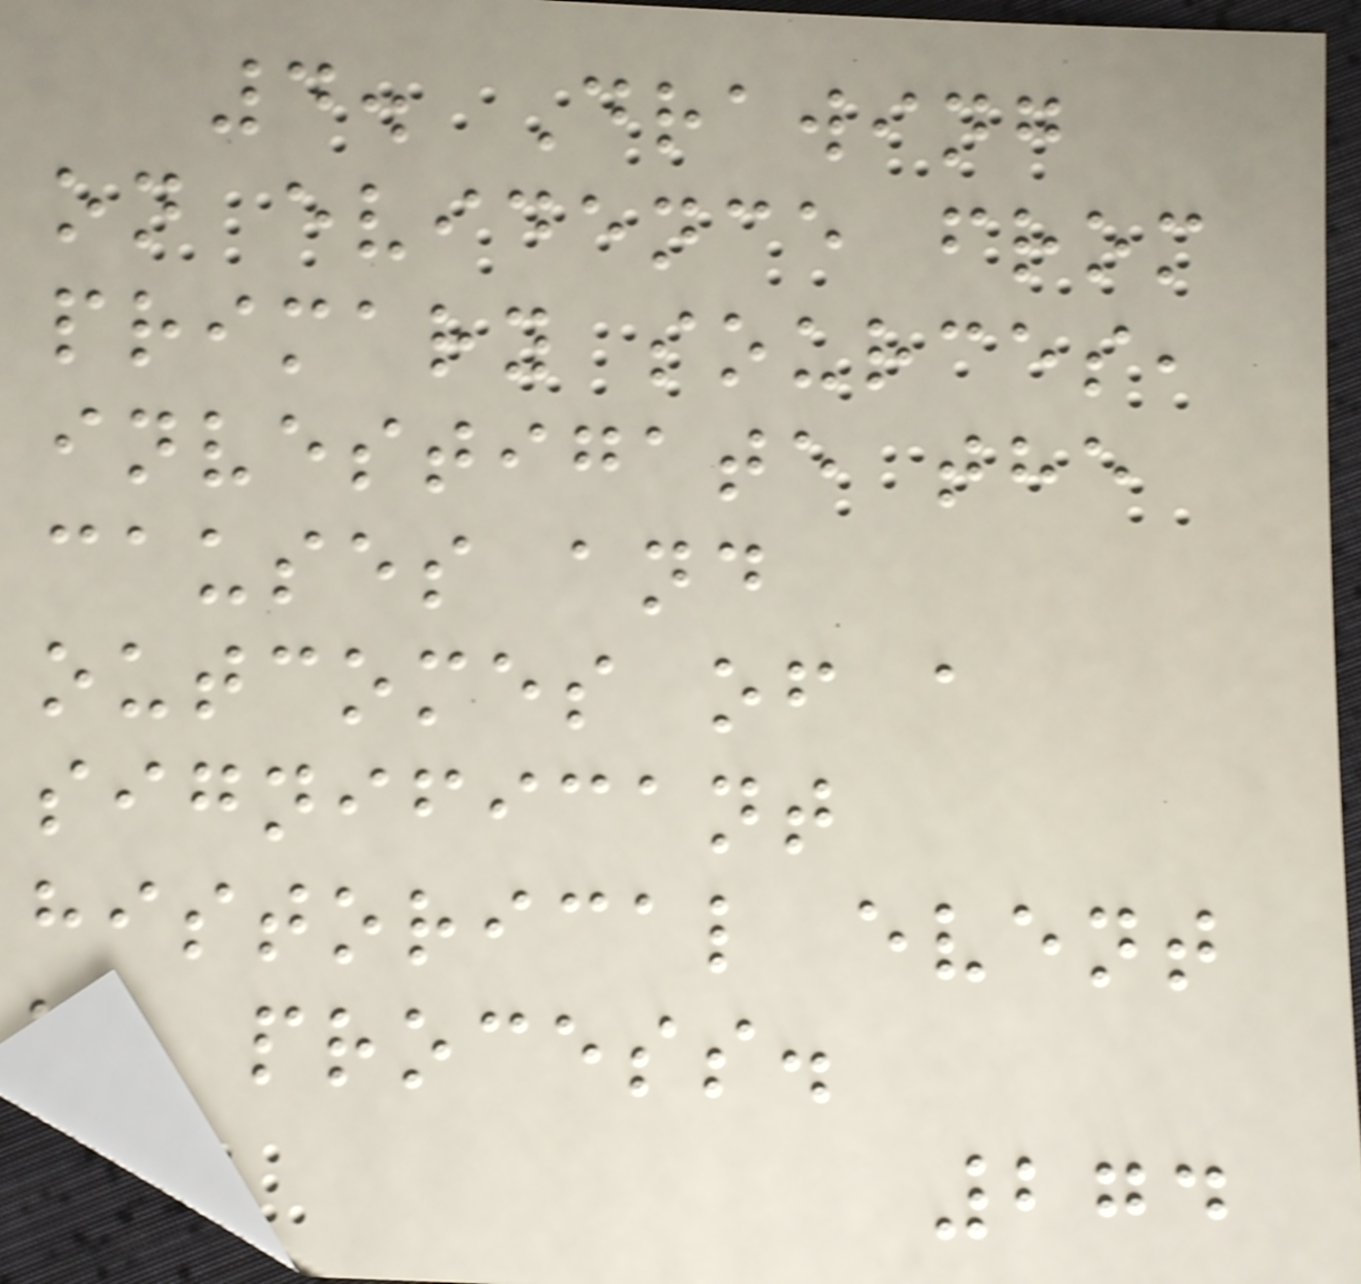4. Drawing
on evidence from
primary sources,
investigate the
causes and
outcomes of a
significant
historical event
or process.
274
